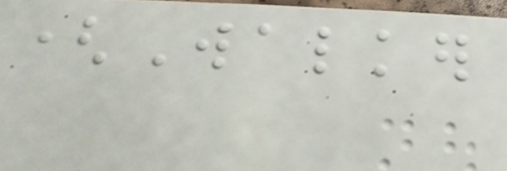(Walker
